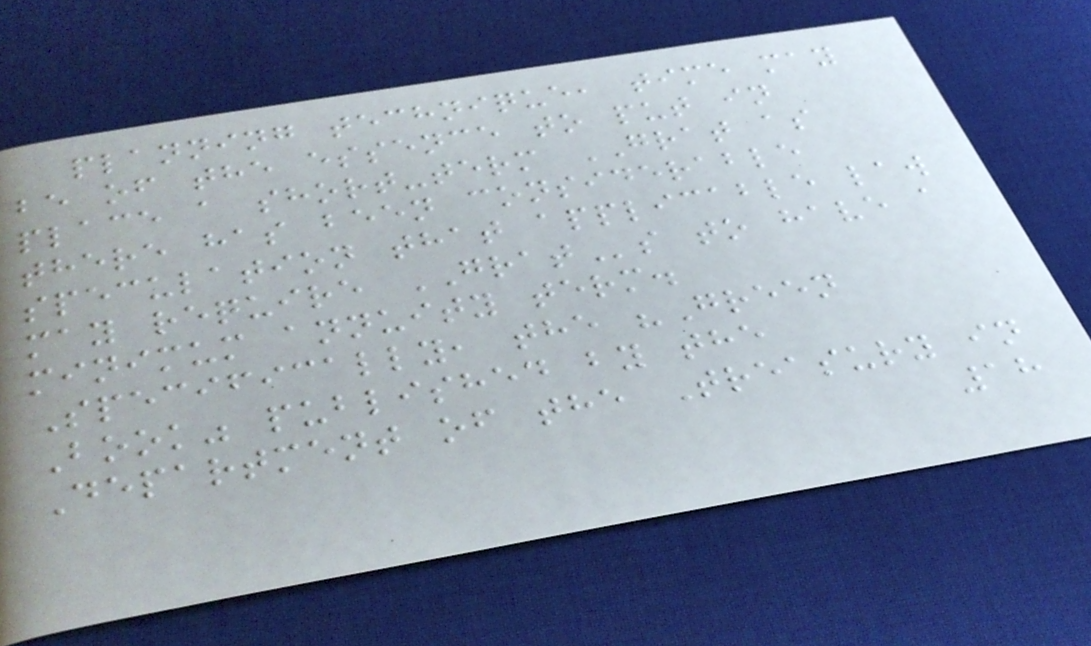planning technique, time may
be of the essence to put in
place a short-term GRAT as
there has been considerable
speculation that applicable law
may require GRATs to have a
minimum annuity term.
Specifically, the "Green
Book" published by the
Department of the Treasury in
18
